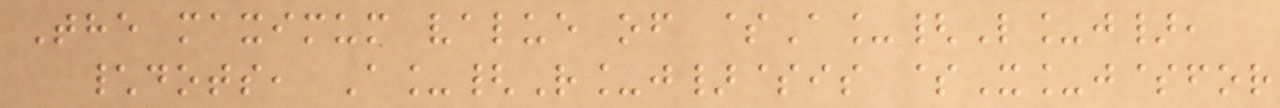The maximum value of $A_{L_j},
\dots, A_{R_j}$is $X_j$for
